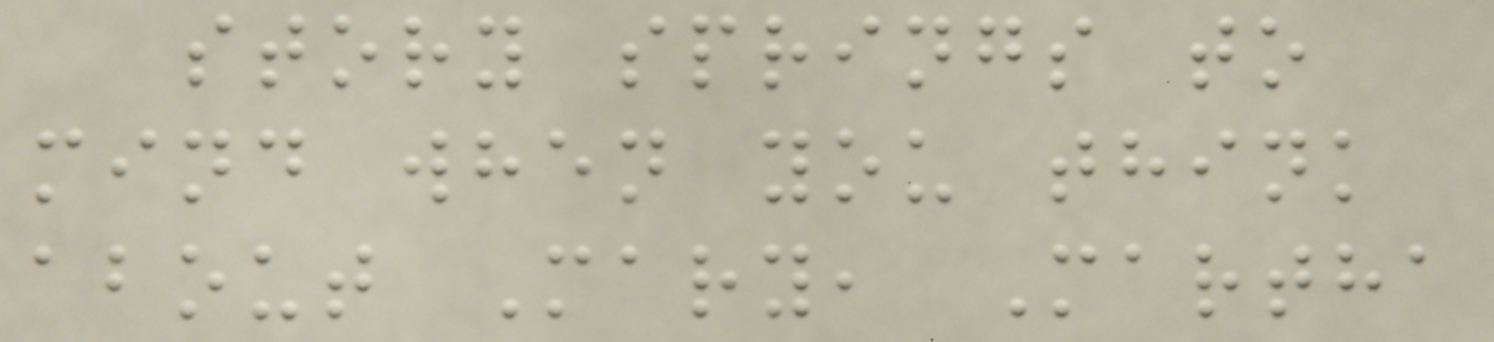story springs to
mind when you think
about Mary, Martha
